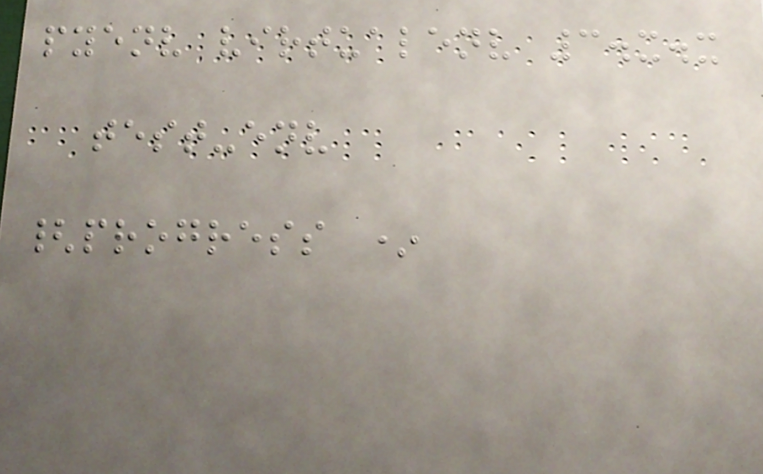pyenv virtualenv 3.x.x
test-env
{progress *
